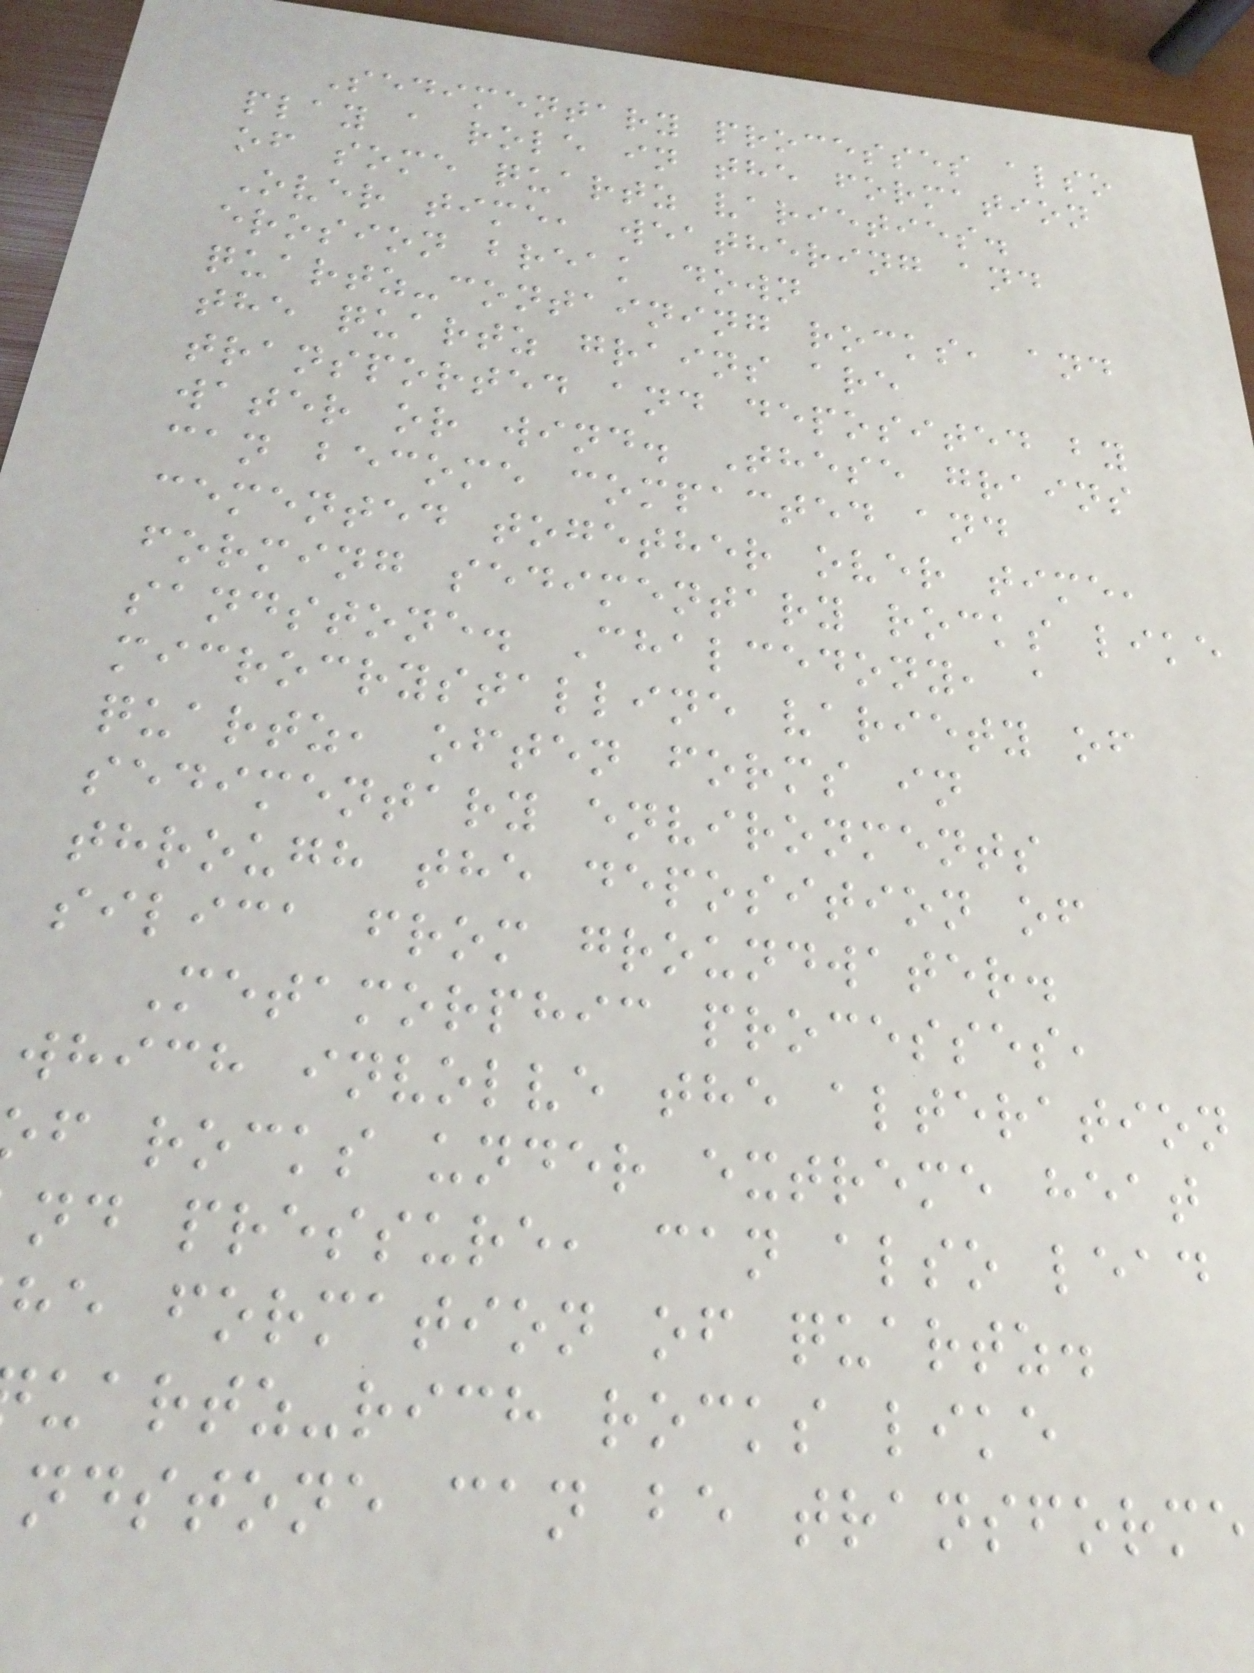Sedimentary processes also
play a role in the formation
of some quartz varieties.
Over time, weathering and
erosion break down
quartz-containing rocks, and
the quartz grains are
transported and deposited by
water or wind. These grains
can become compacted and
cemented together over time,
forming sedimentary rocks like
sandstone. Chalcedony, a
microcrystalline variety of
quartz, often forms in
sedimentary environments
through the deposition of
silica from groundwater.
Metamorphic processes,
which involve the alteration
f rocks under extreme heat
nd pressure, can also lead
he formation of quartz.
uartz-rich rocks like
ndstone can be transforme
